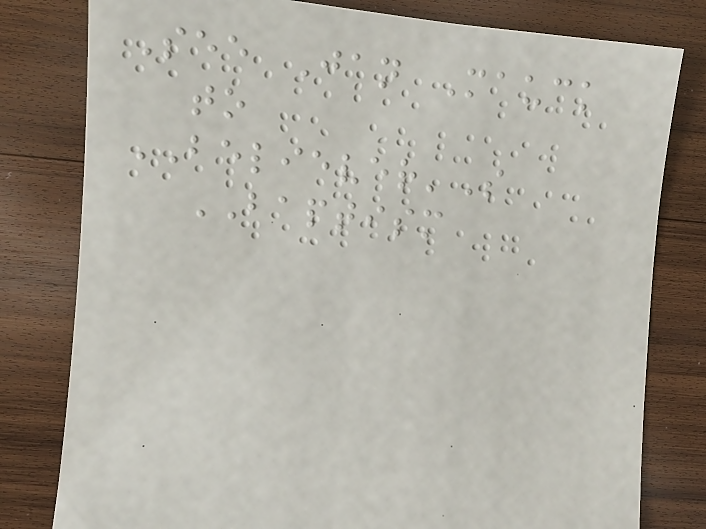See Jan Mauck
to
BELIEVER'S
BAPTISM
